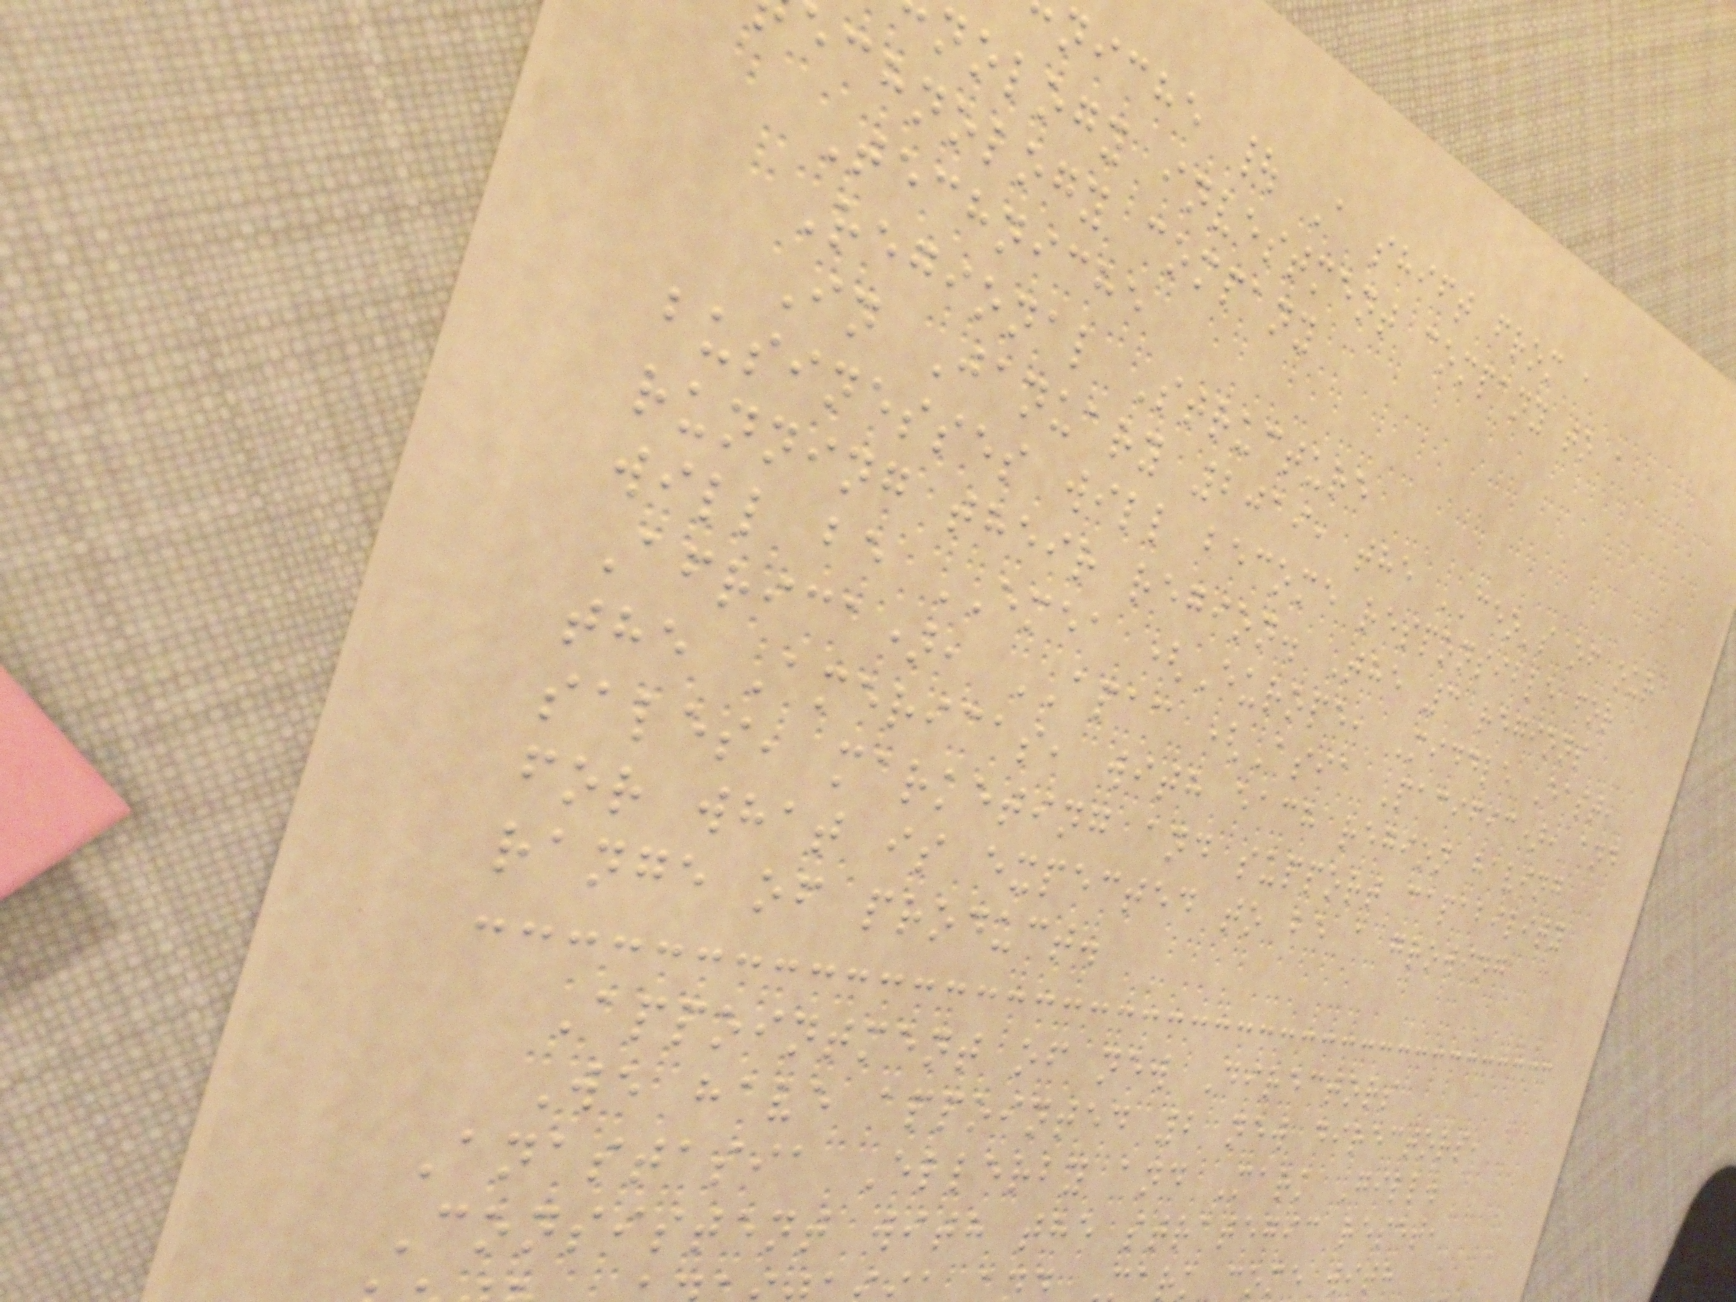niche | A shift from a
nology investment company to a
echnology company
Techniche
Regional Structure
In January 2019, the CEO's of our
businesses will become responsible for
running their region. The 3 regions
will be EMEA (Europe, Middle East,
Africa), APAC (Asia Pacific), and
the Americas, with each region having
sales, marketing and support capability
for what is expected to be a growing
range of product.
Appointment of new Directors
We have appointed 2 new directors,
Anastasia Ellerby and Mark Gill.
Consistent with the strategic reset,
mark come with
